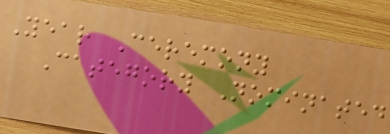Year Ceremony
Category Nominated
